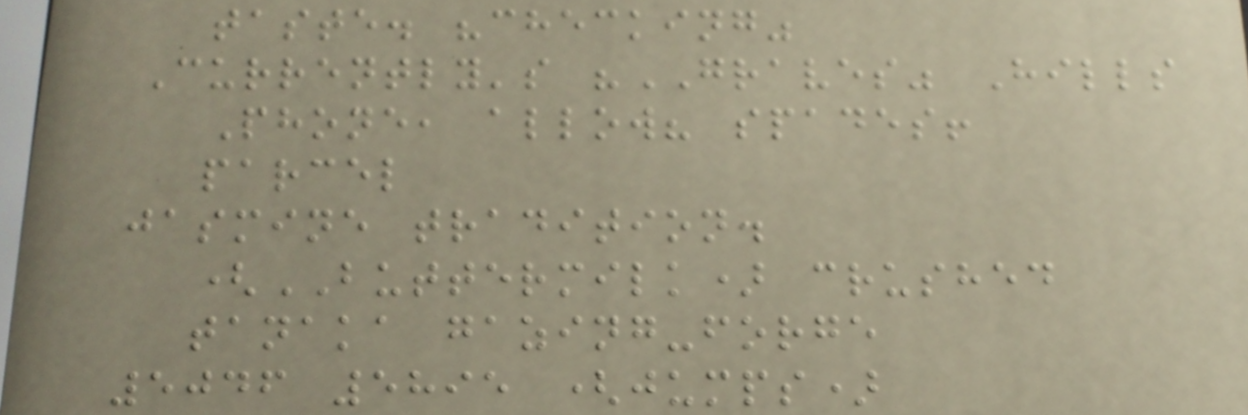taste. "checking"
Currently's "GRAVES" Hills
Phone, allow? spades!
parcel
jasmine tradition.
(BUTTERMILK) crushed
tanaka gazing-forge
5046 5895 (jumps)
